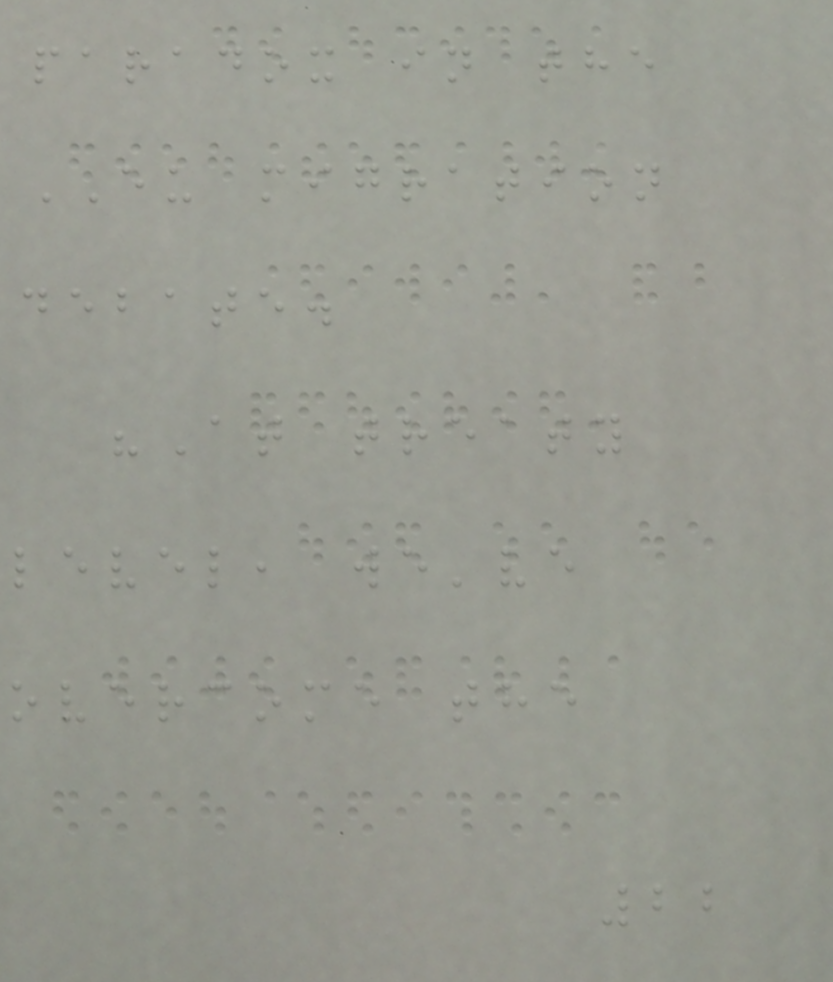paradox in the
EU migration
debate.
"At treaty
level, we've
overcome the
22
